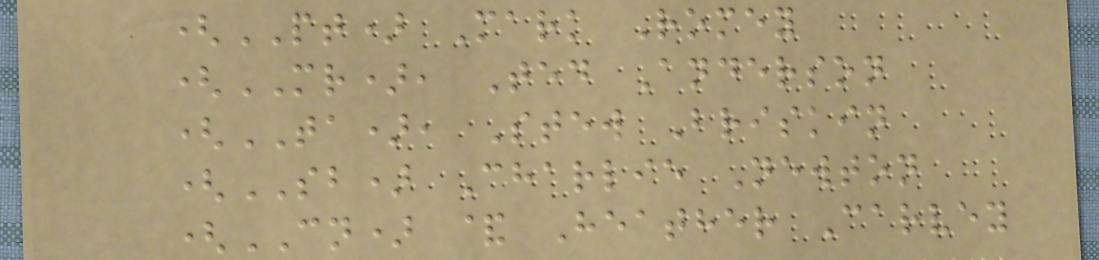(PT) Mark Romey
(MR), Ted Anderson
(TA), Stew Briskin
(SB) Charlie Newton
(CN) & Heather Carvey
